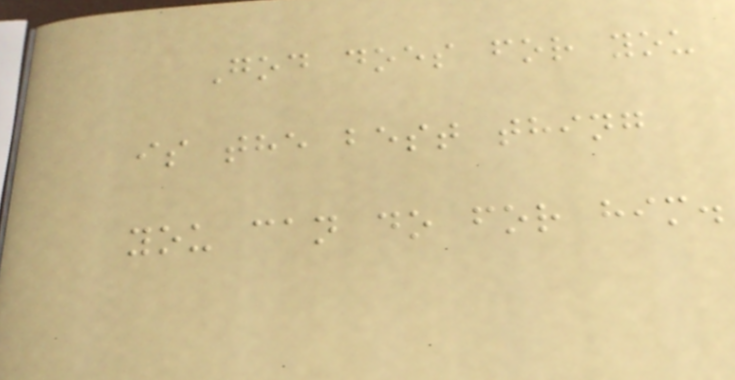God does for you
is the best thing
you can do for him.
